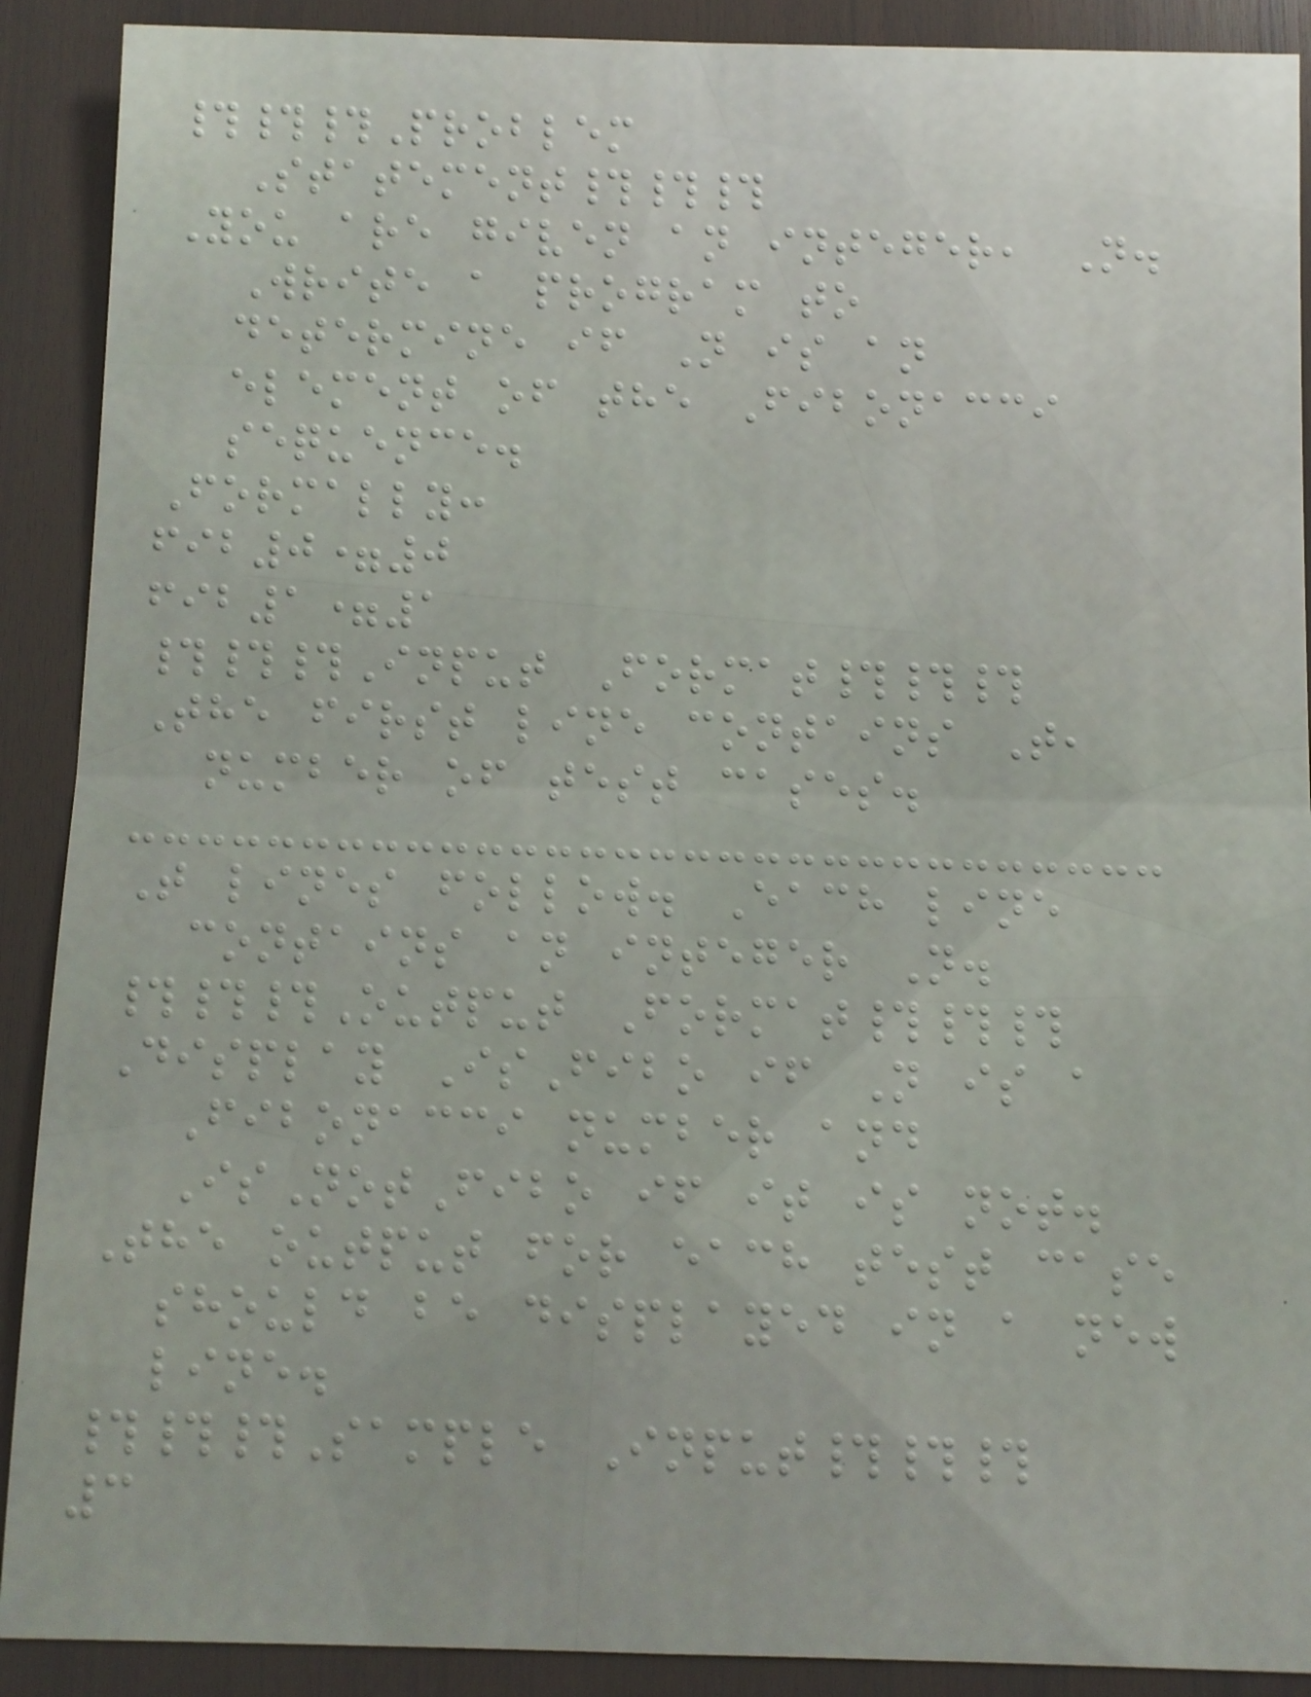###Problem
Statement###
You are given an integer, N.
Write a program to
determine if N is an
element of the Fibonacci
sequence.
Formally:
fib0=0
fib1=1
###Input Format###
The first line contains T,
number of test cases.
T lines follow. Each line
contains an integer N.
###Output Format###
Display IsFibo if N is a
Fibonacci number and
IsNotFibo if it is not.
The output for each test case
should be displayed in a new
line.
###Sample Input###
3
